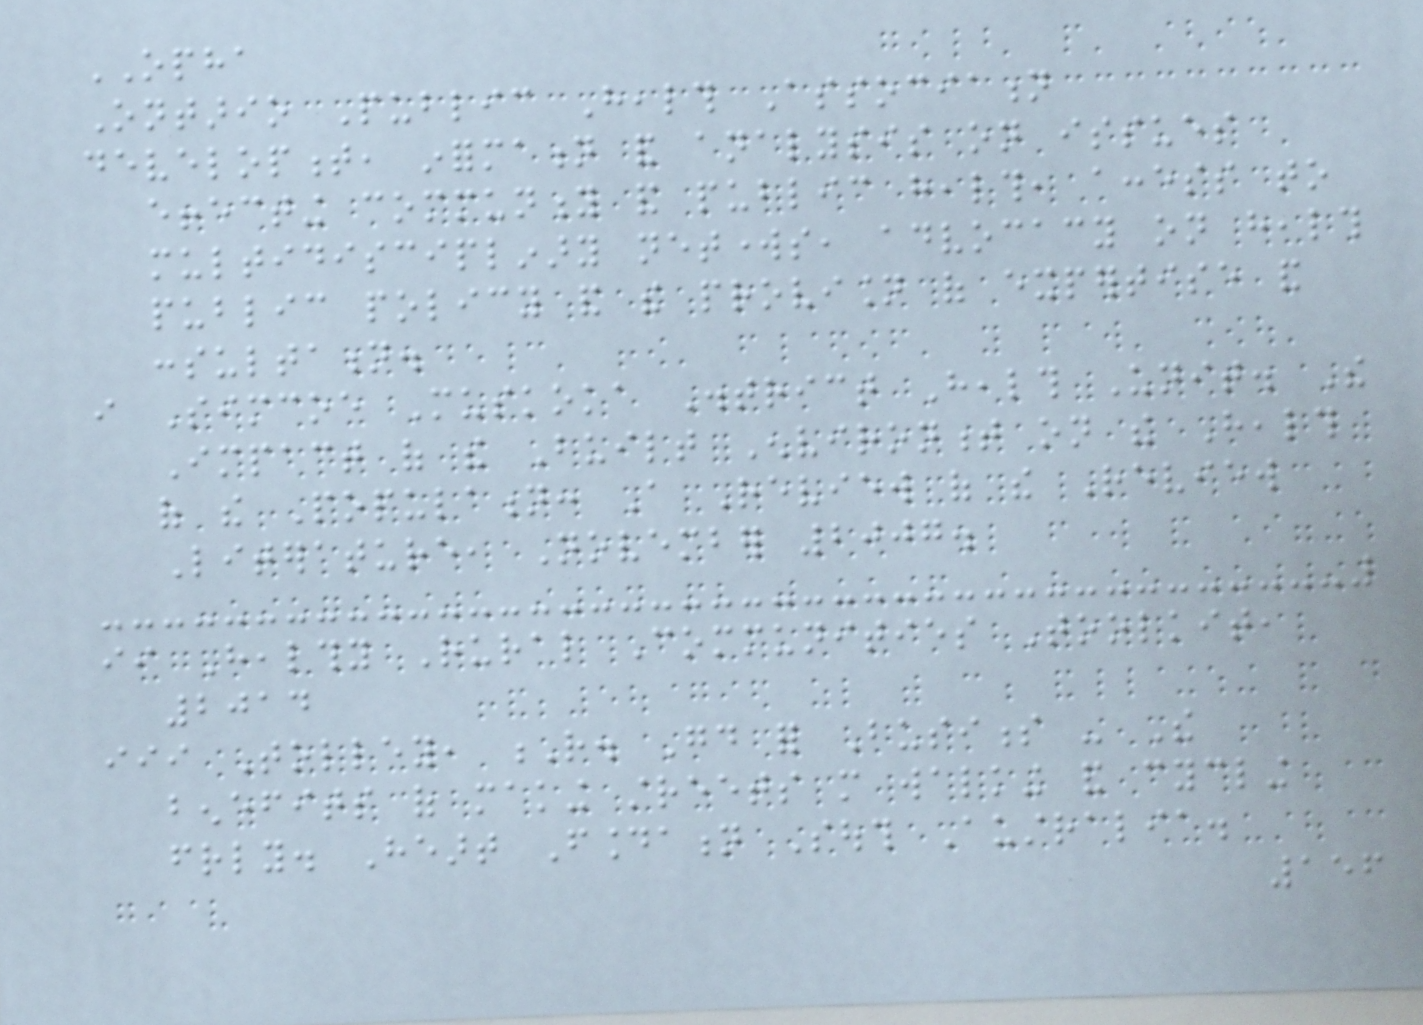OPHA
Ontario Public Health Association
development, information and analysis on issues
effecting community and public health, access to
multidisciplinary networks, advocacy on health
public policy and the provision of expertise and
consultation.
i Simcoe Muskoka District Health Unit. The
Impact of the Built Environment on the Health
of the Population: A Review of the Review
Literature, November 2007.
ii Healthy Rural Communities Toolkit,
2014
iii Tolley, R. Good for Business - The
benefits of making streets more walking and cycling
friendly. Heart Foundation South Australia.
156
